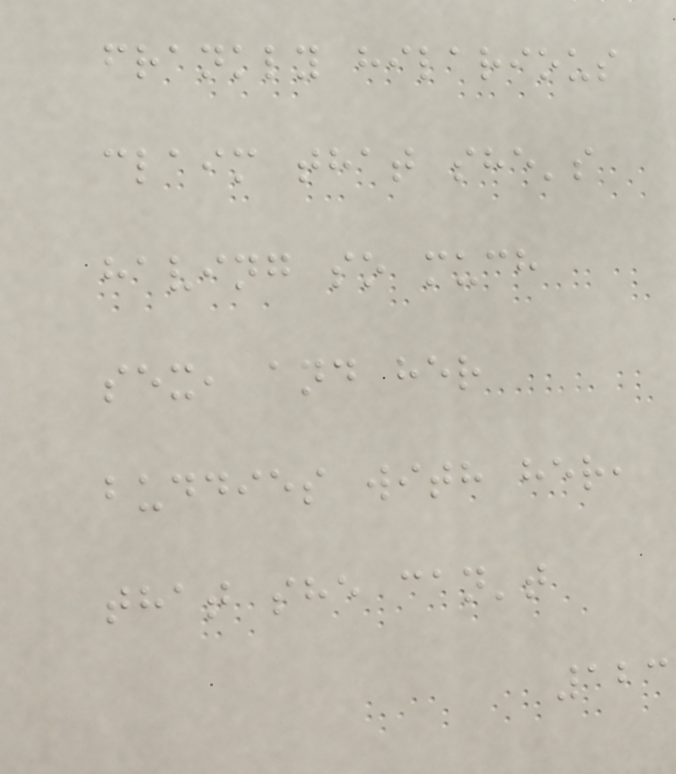frankly hilarious
claim that she's
having so much
sex, and her
buddies with her,
that she can't
123
